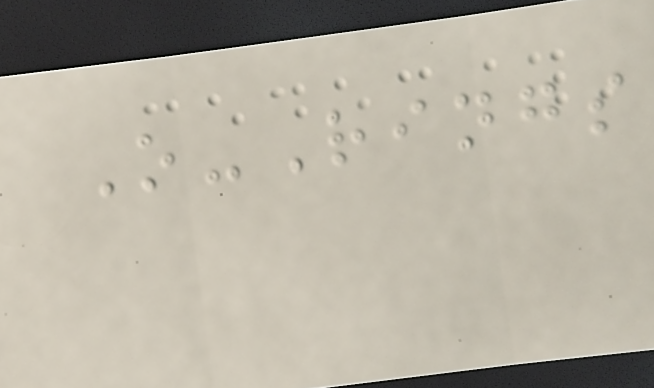O-Rings
